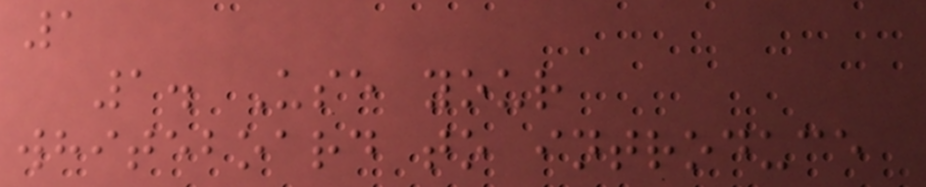1
1. Use your
whiteboard to introduce
